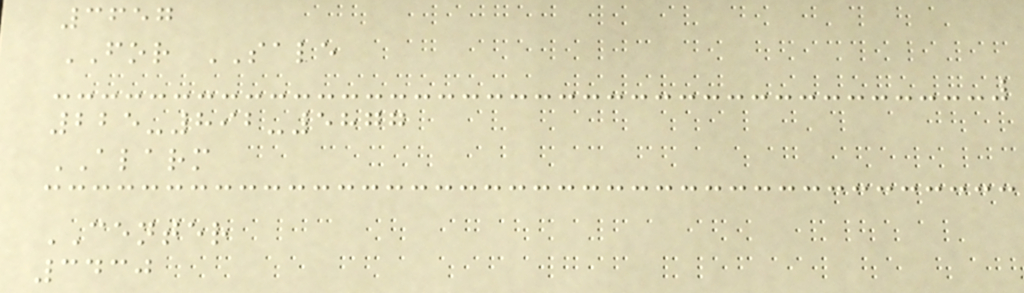3657
FOR SALE
225-892-5877
ALARM
CENTER
3430
